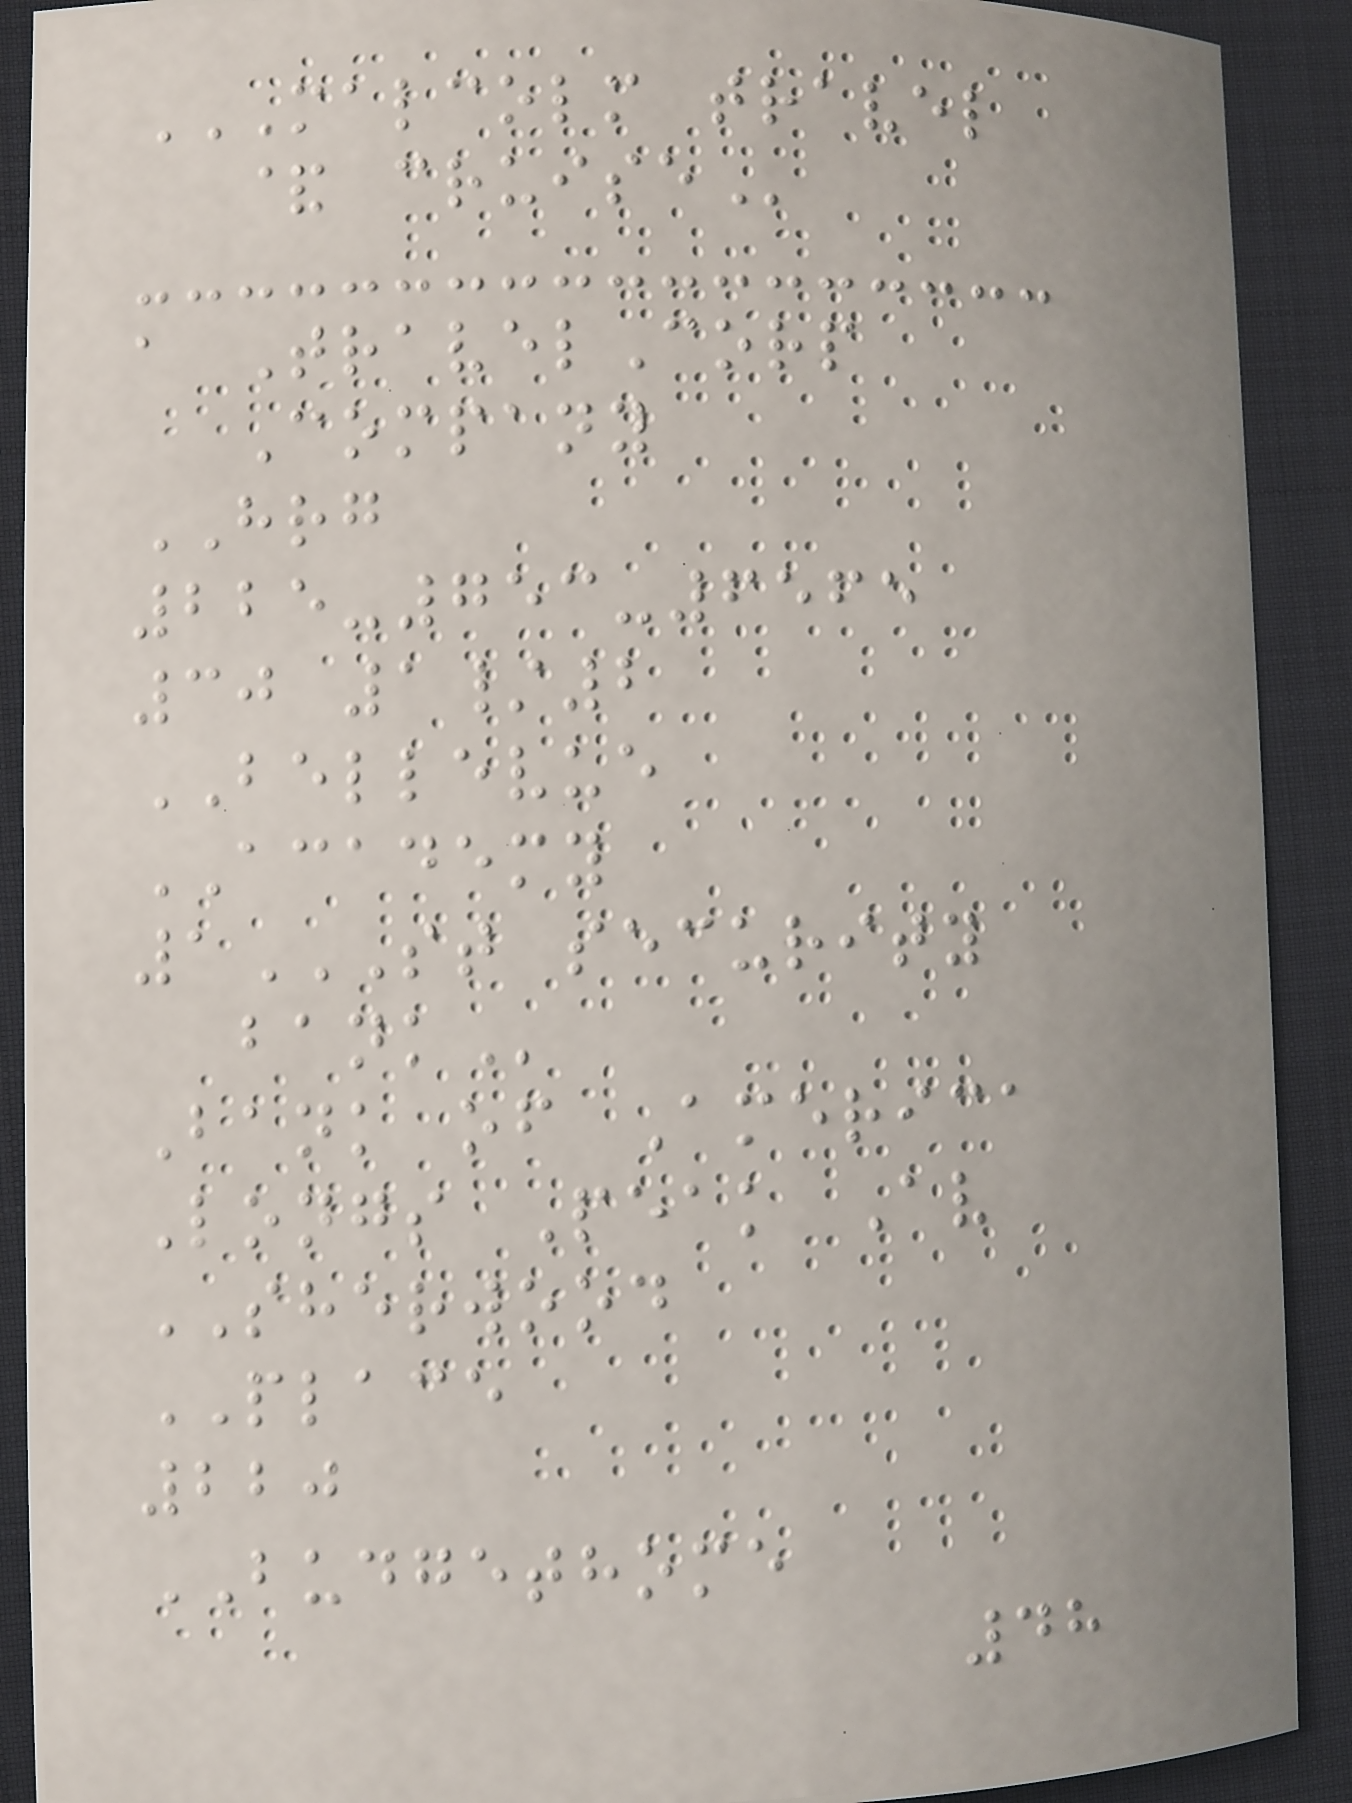MALCOLM TRAVEL
& CRUISE
a TravelCorp
Company
HRG
225-753-6565
30 1/2
BELLEVUE
ACADEMY
1ST SECURITY
BANK
Bank of America
Longs Peak Av
SHERWOOD
PLACE
220
BUDGETHOME
48
